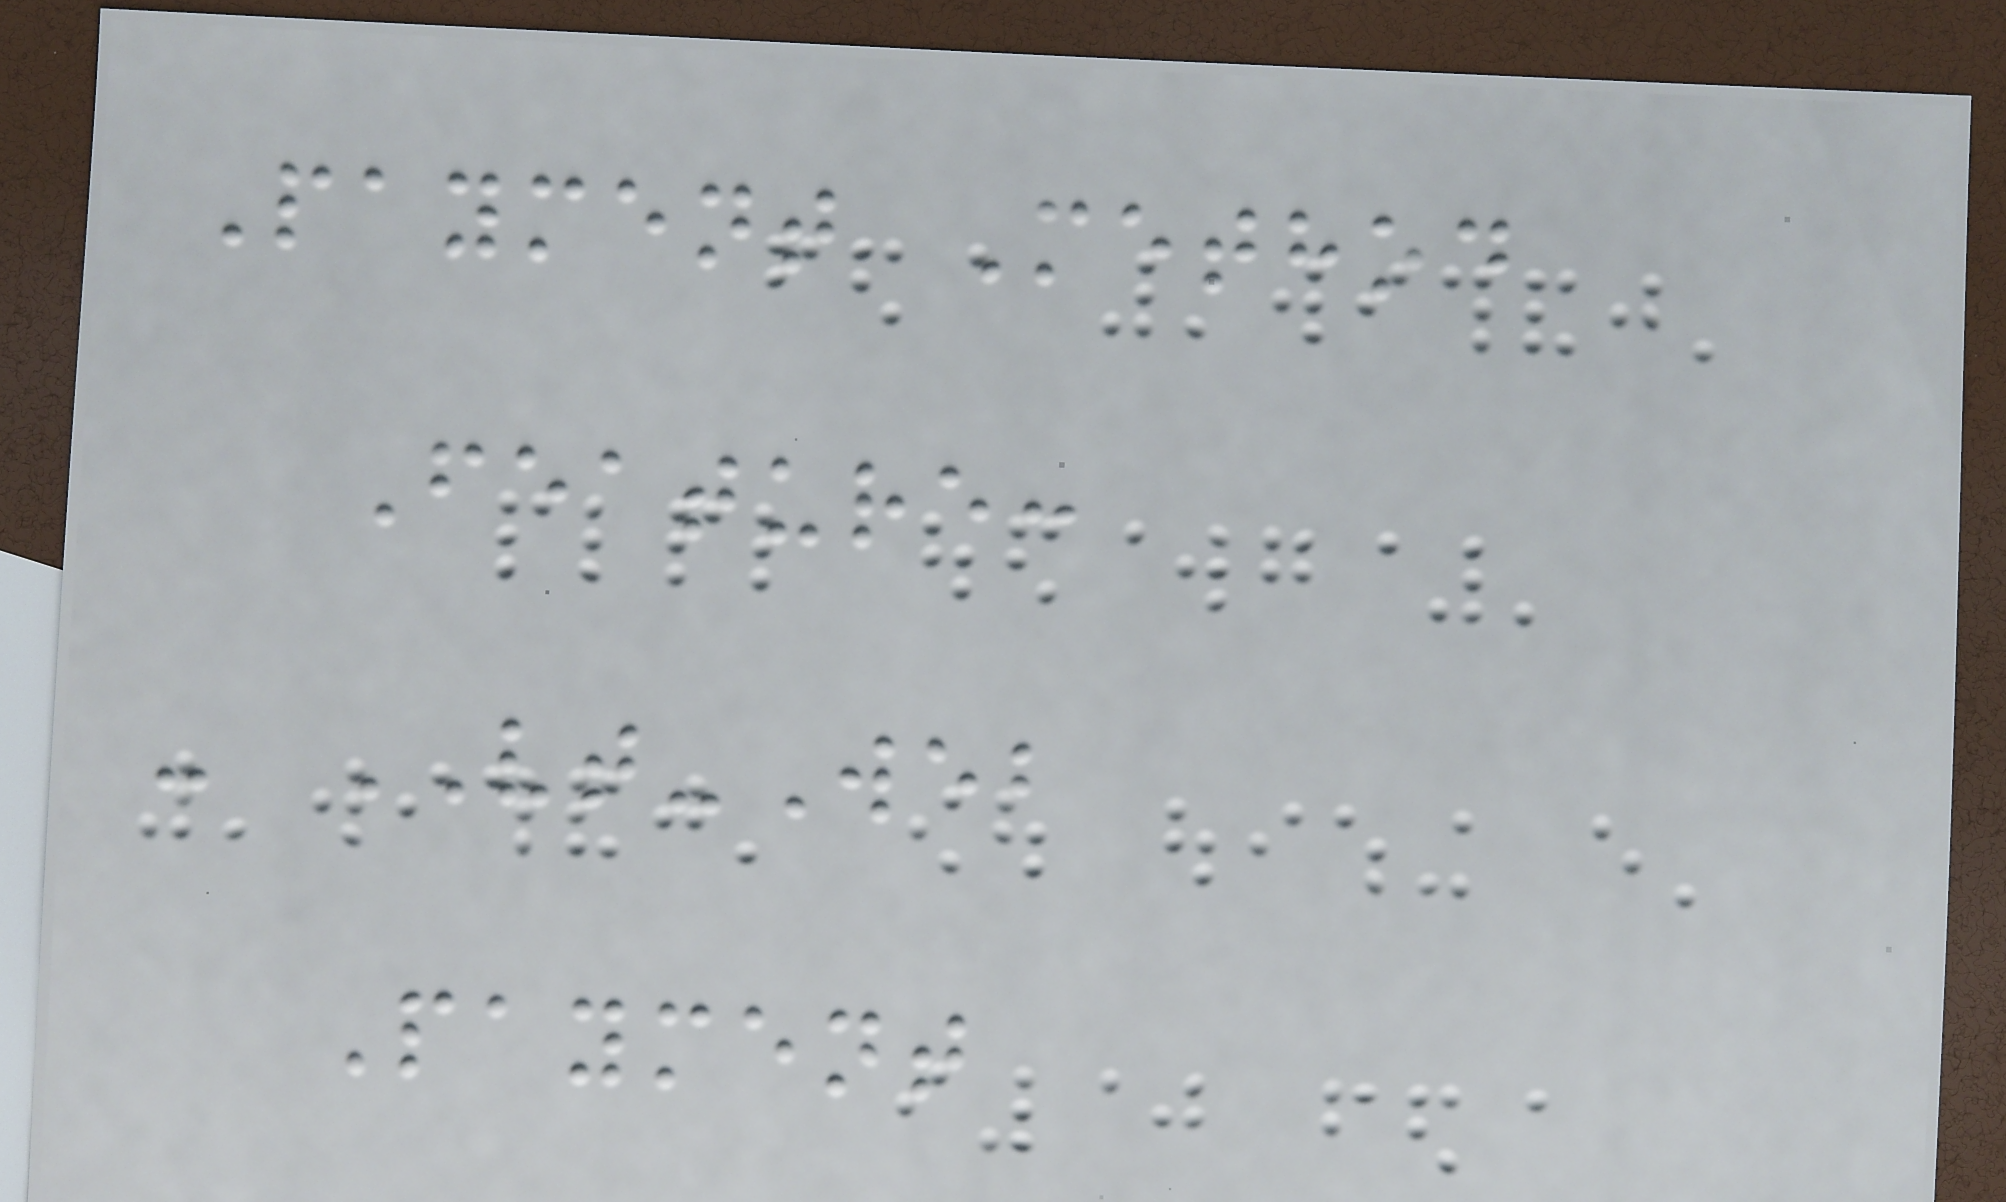Payment Method
Feature:
- VT-Web
Payment
